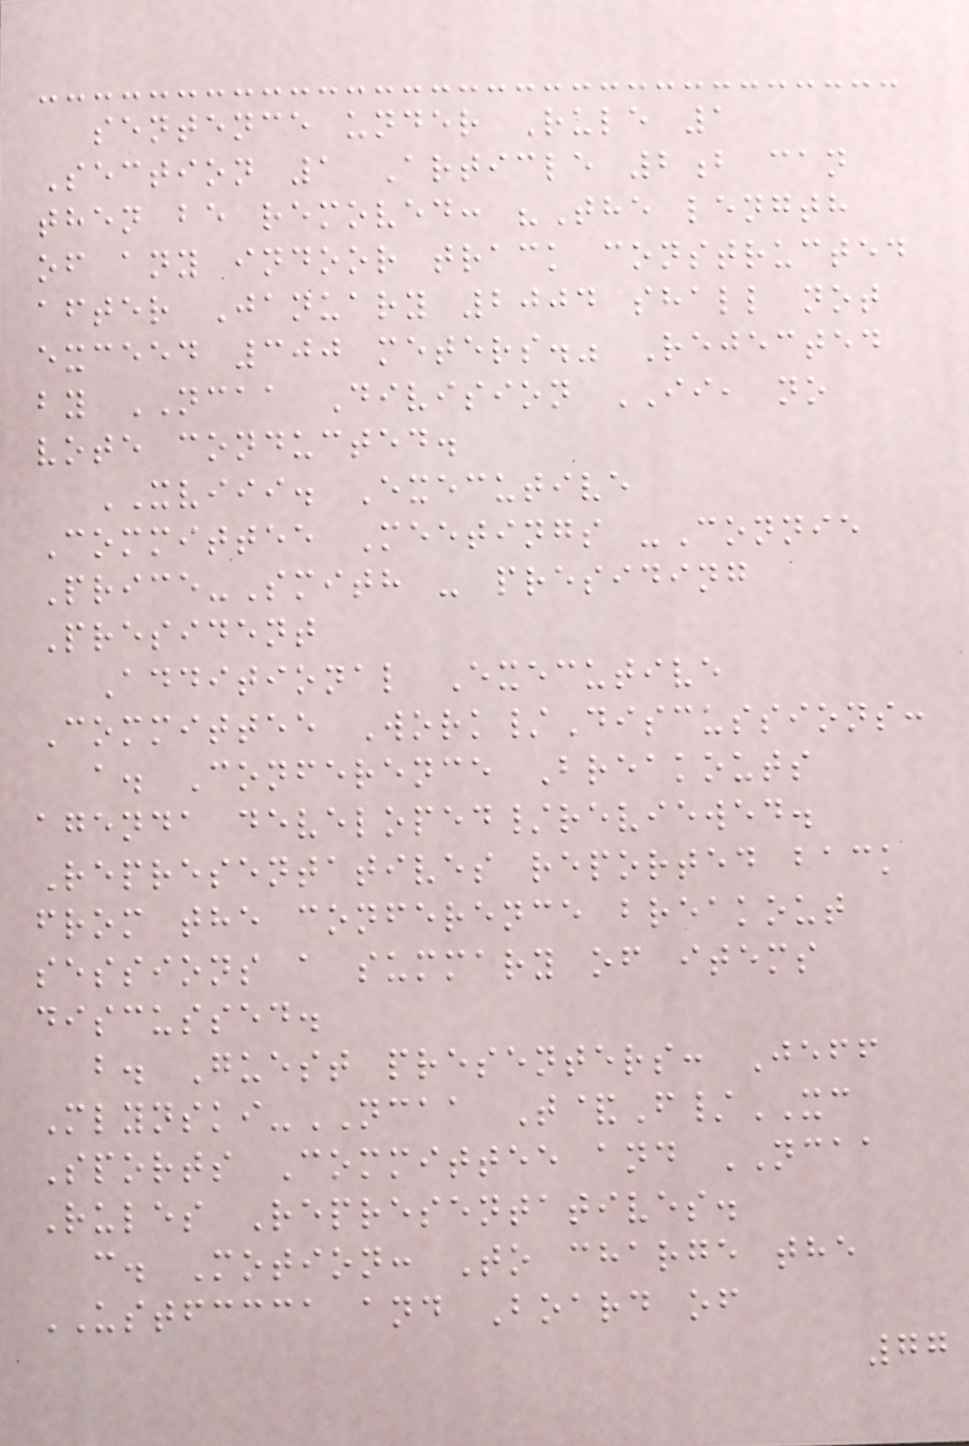sentence under Rule 1
Section 1 Article 2b can
then be removed: "The length
of any indoor track constructed
after January 2004 shall not
exceed 300 meters." Rejected
by NCAA Division II, no
vote conducted.
XVIII. Executive
Committee Meetings -Connie
Price-Smith - presiding
President
Additional Executive
Committee Work/Discussions:
a. Conference Breakouts
agenda developed/reviewed.
Representatives reported back
from the conference breakout
sessions a summary of items
discussed.
b. Guest presenters: Jeff
Mlynski-NCAA T&F/XC
Sports Committee and NCAA
Rules Representatives.
c. Motion: To charge the
USTFCCCA and Board of
77
